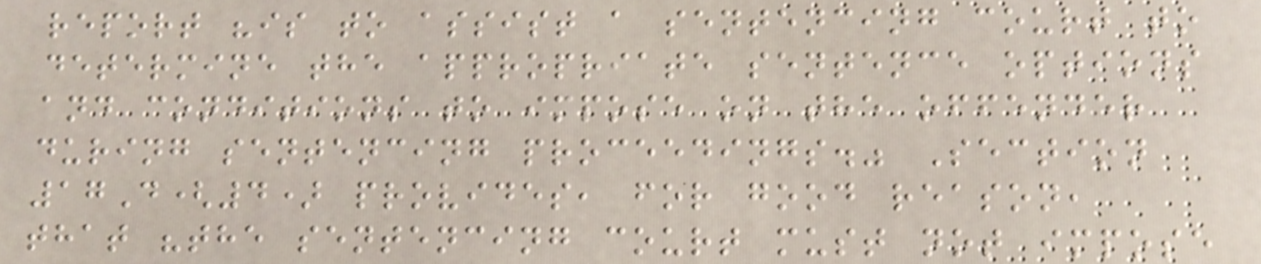report "is to assist a sentencing court to
determine the appropriate sentence options
and conditions to impose on the offender
during sentencing proceedings." Section
17D(4) provides, for good reason,
that "the sentencing court must not impose
